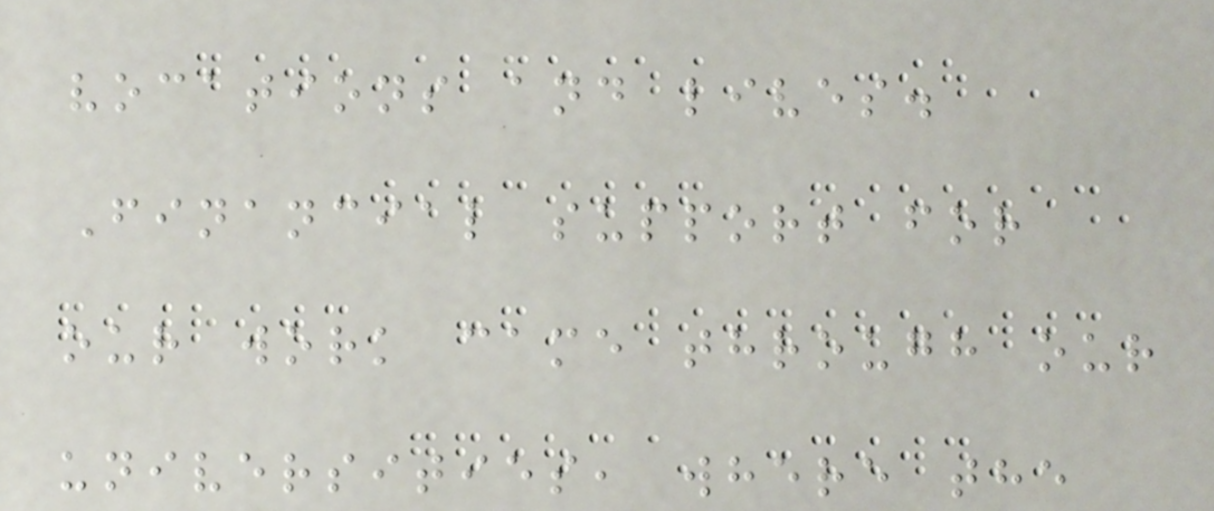vocations and lives.
Financial support for
our work came through our
universities, where the
